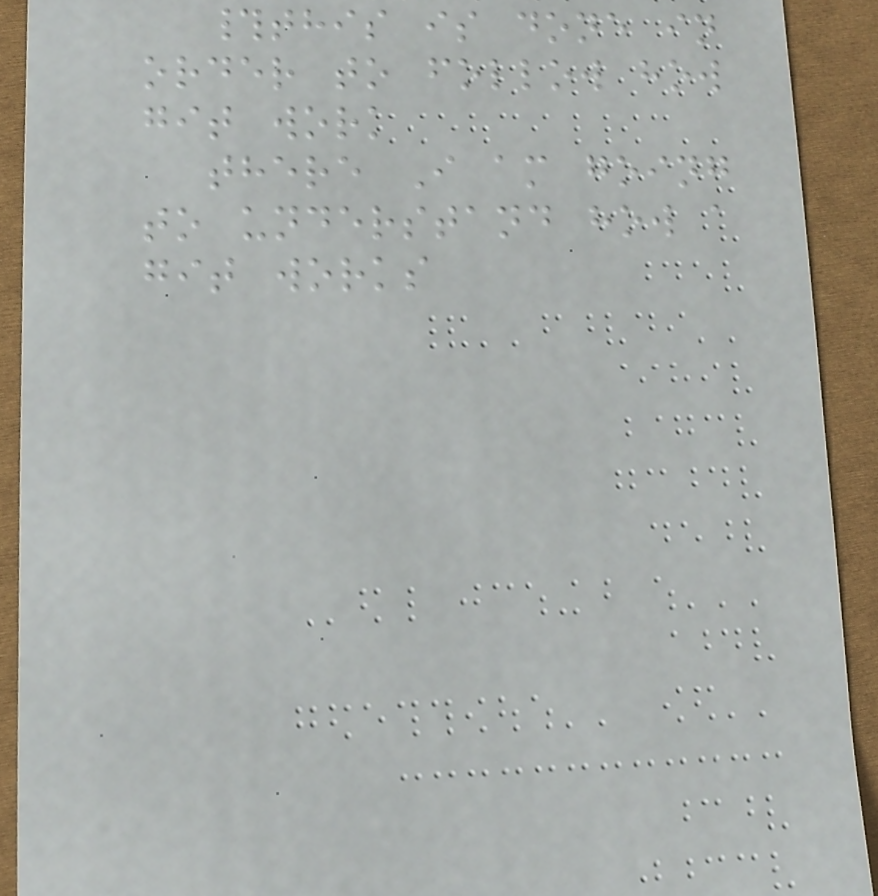#this is done in
order to follow how
git work
there I am going
to understand how a
git works
